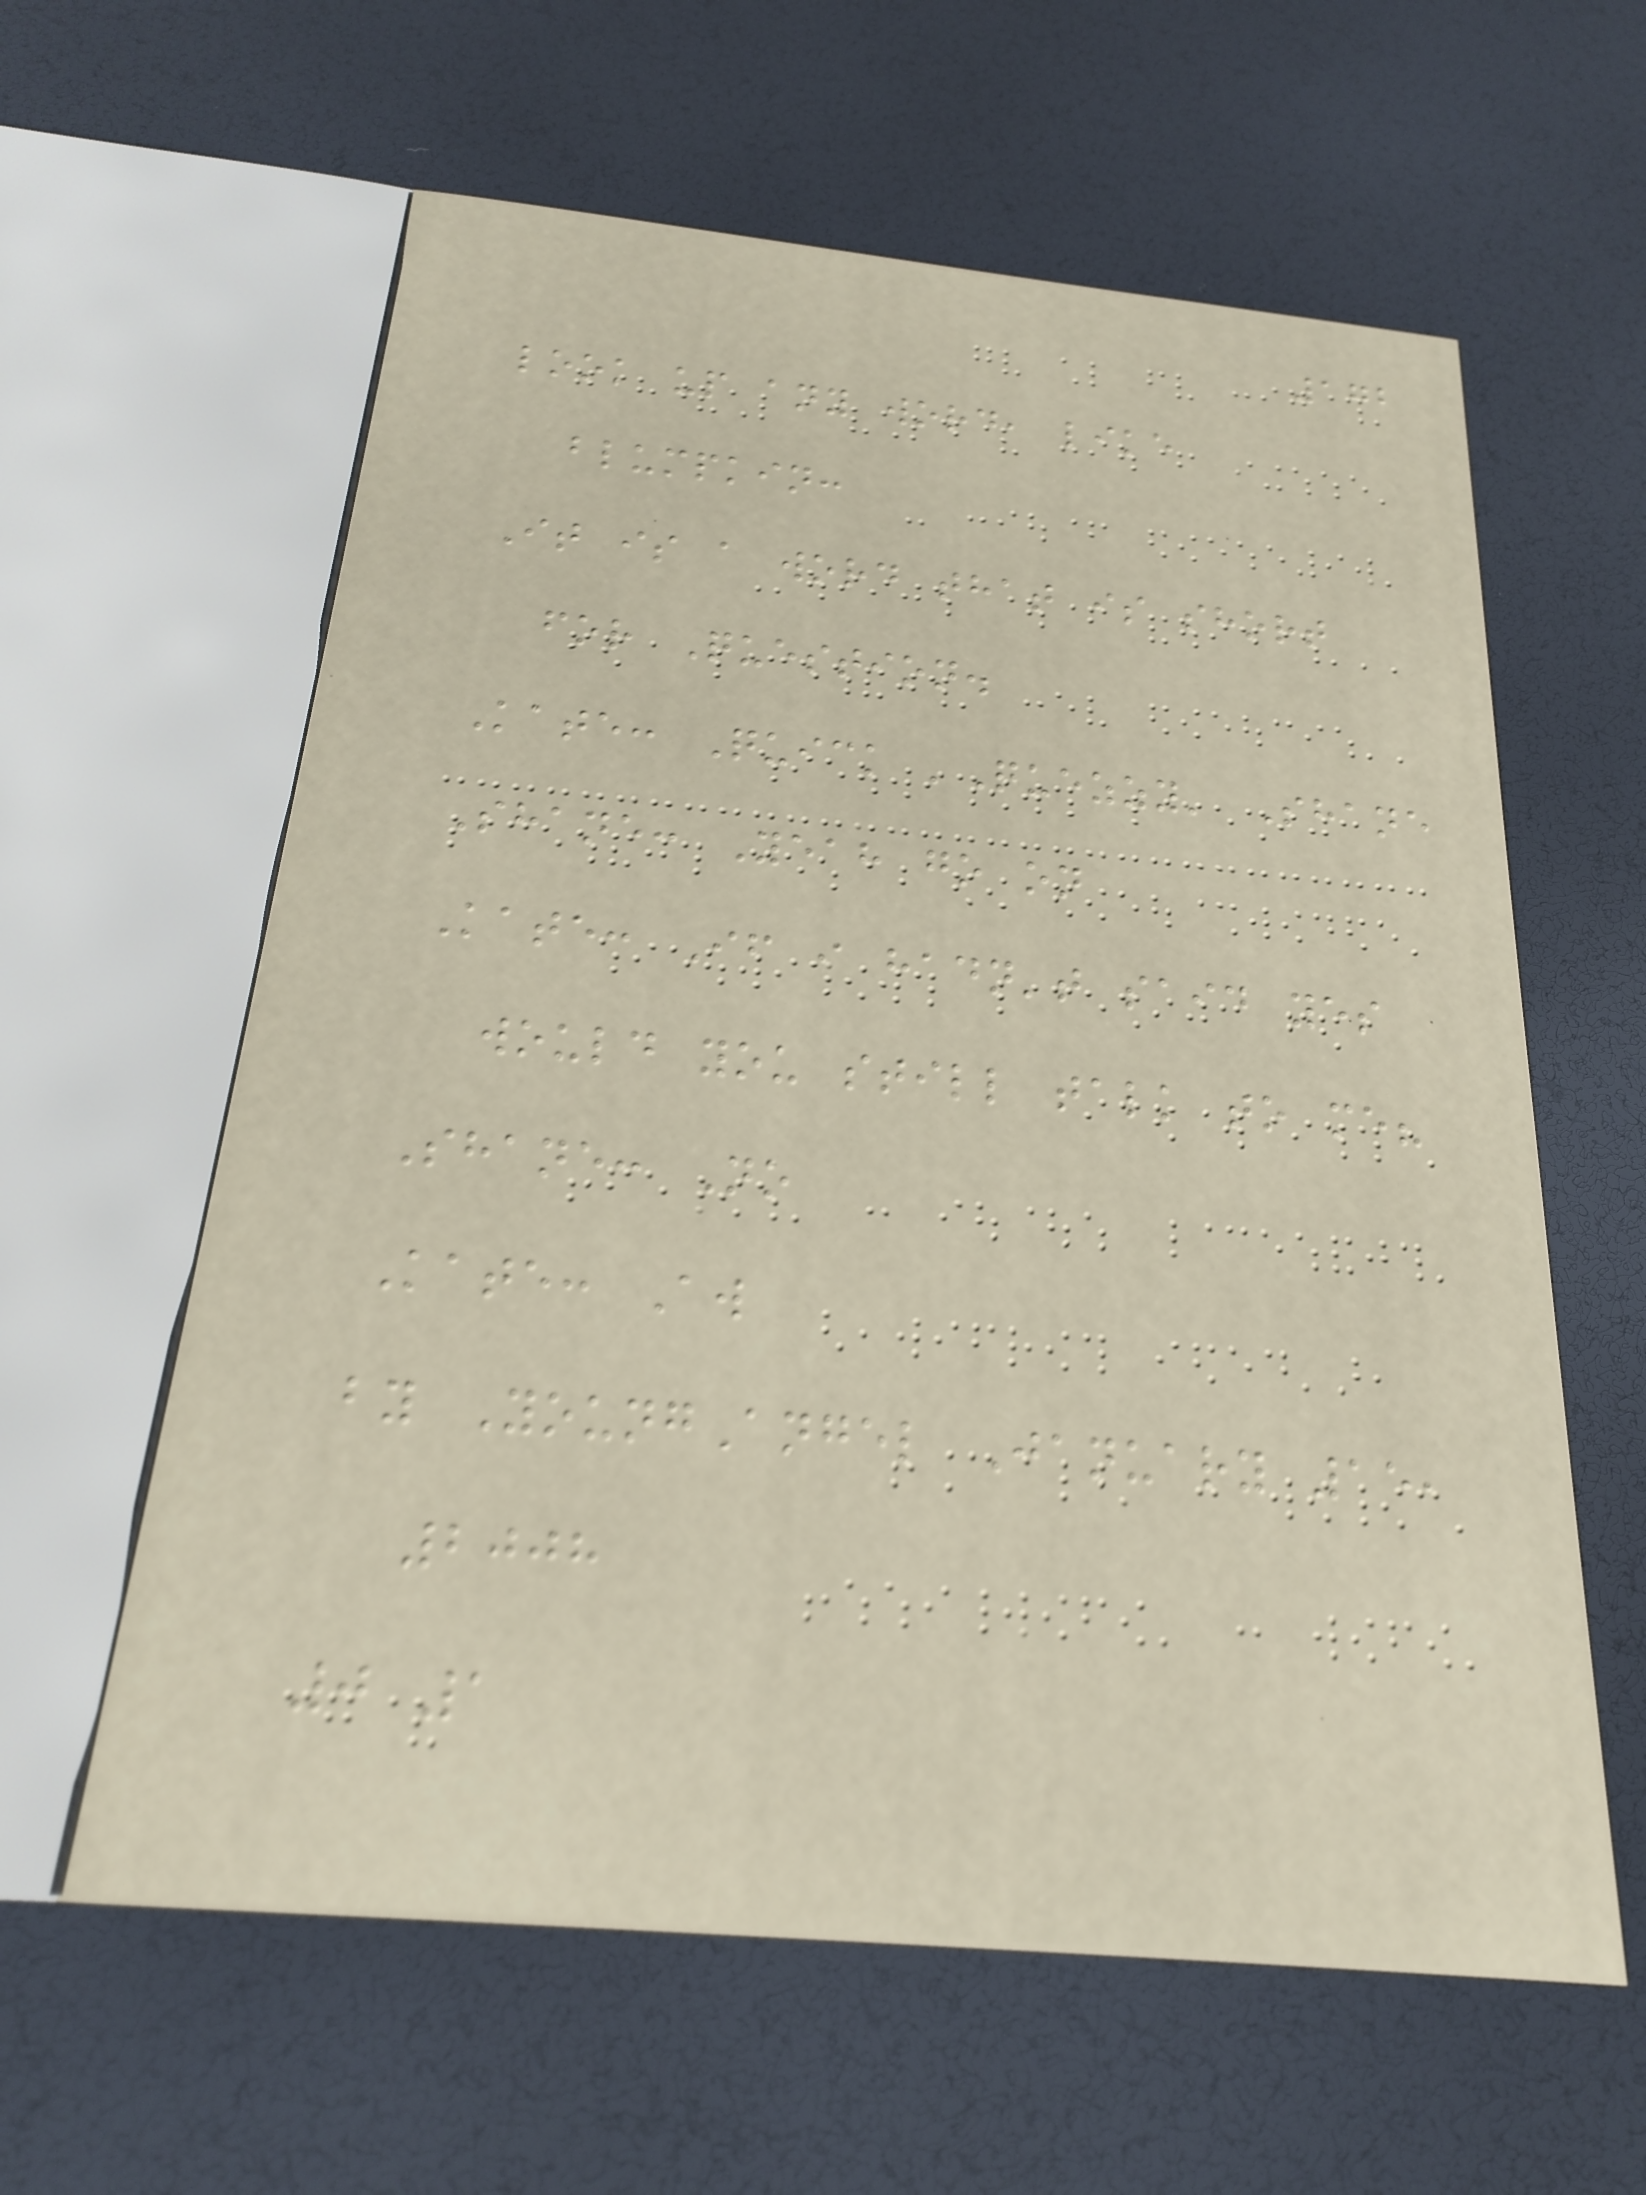172
look up any word, like
blumpkin:
It is a word that is short
for Question.
Kate: Quick 'Quezzy' Shane
Shane: Yeah go on
Kate: If i hadn't said yes
would you still talk to me?
Shane: No
Kate: Aw
by YoungAngel January 15,
2008
0 1
